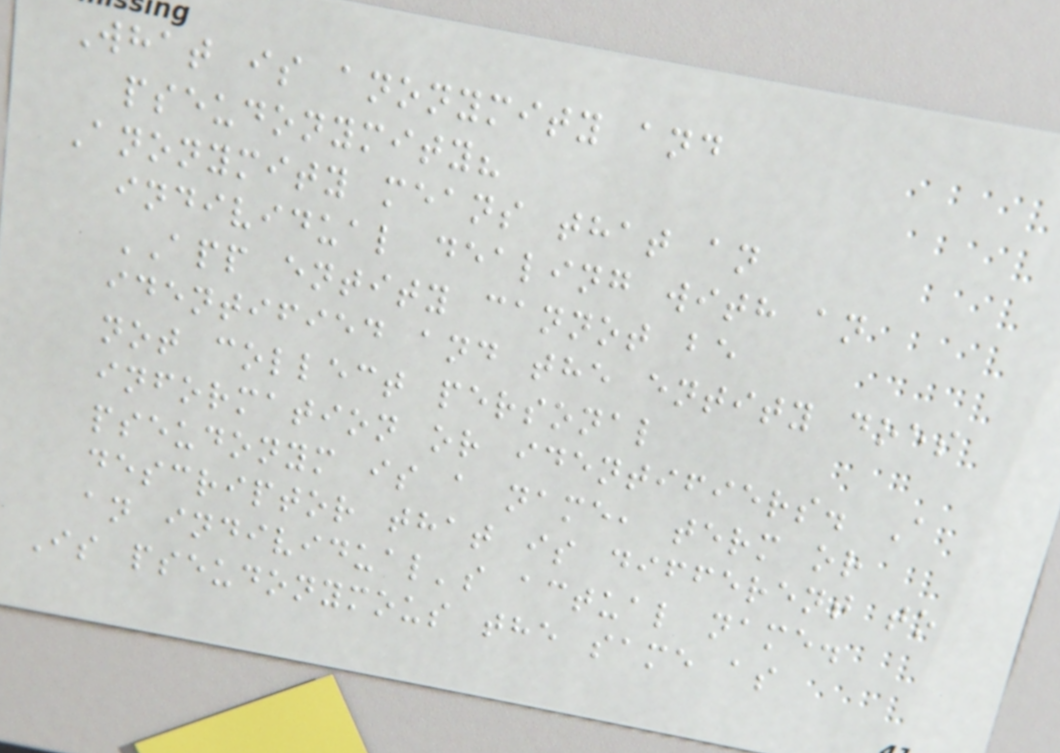What is anonymity and
pseudonymity?
Anonymity means that an
individual dealing with an
APP entity cannot be
identified and the entity does
not collect personal
information or identifiers. A
pseudonym is a name, term or
descriptor that is different to
an individual's actual name.
Is pseudonymous the same as
